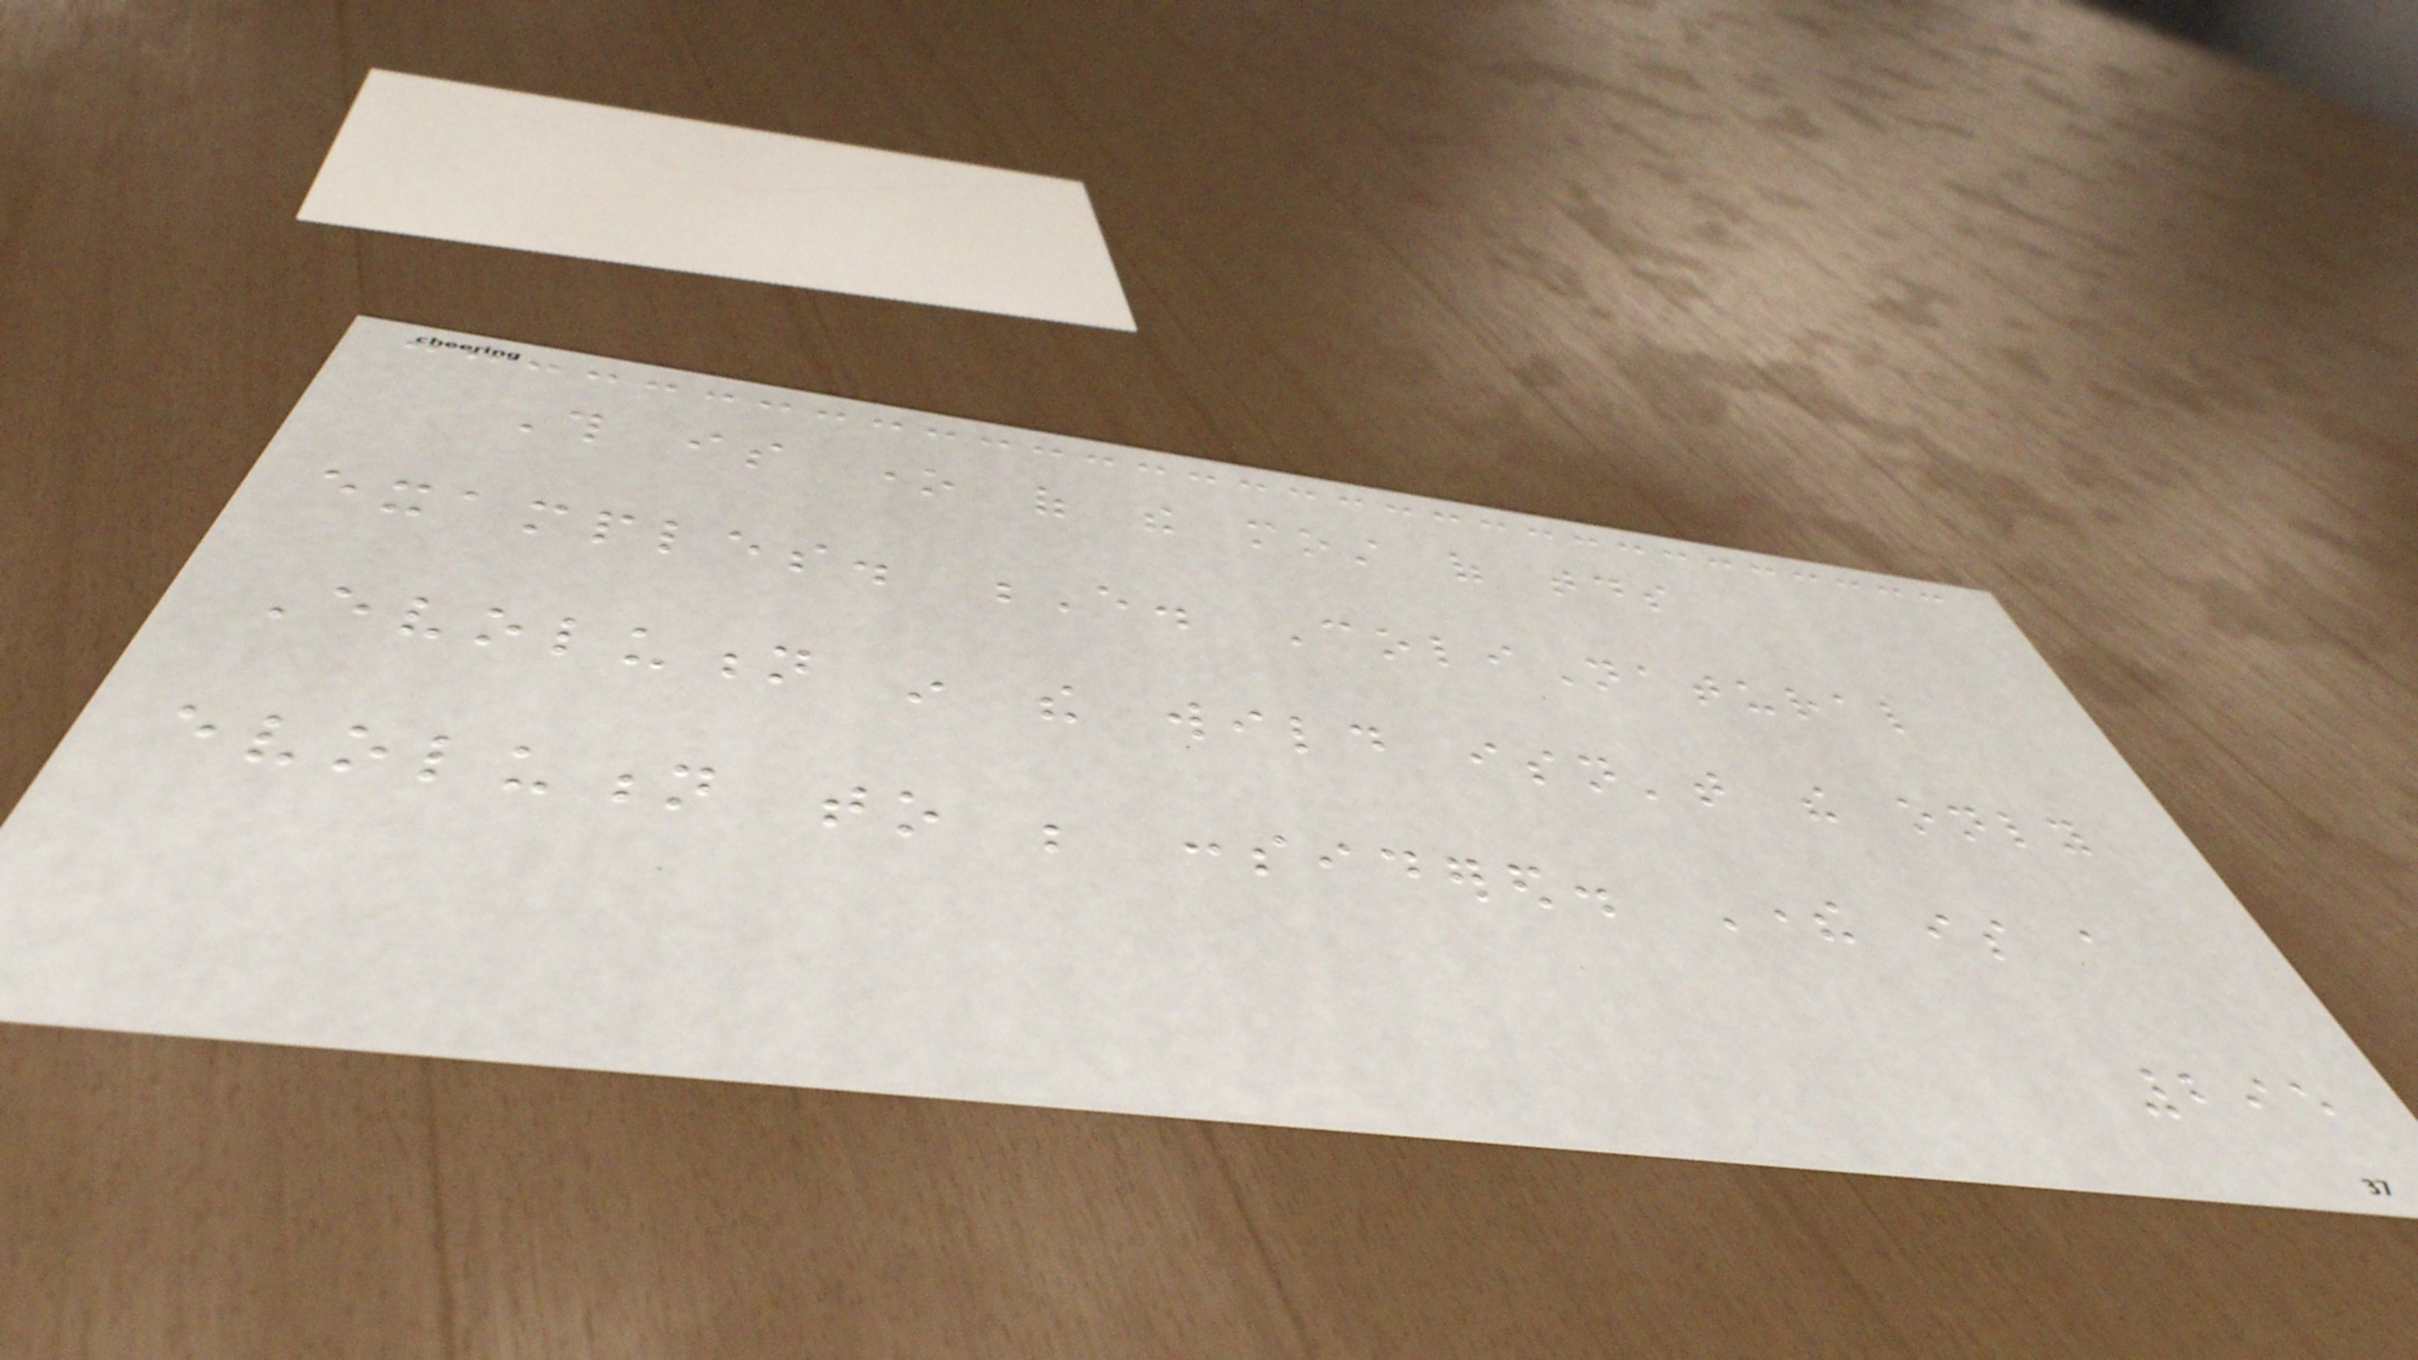This is one of the most of todays
examples. E. ColiNatural
Evolution in the wild isn't the only
evolution to be considered. There is a
295
